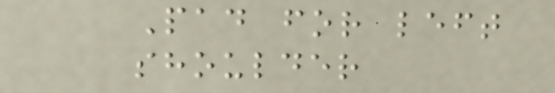Pad for left
shoulder
